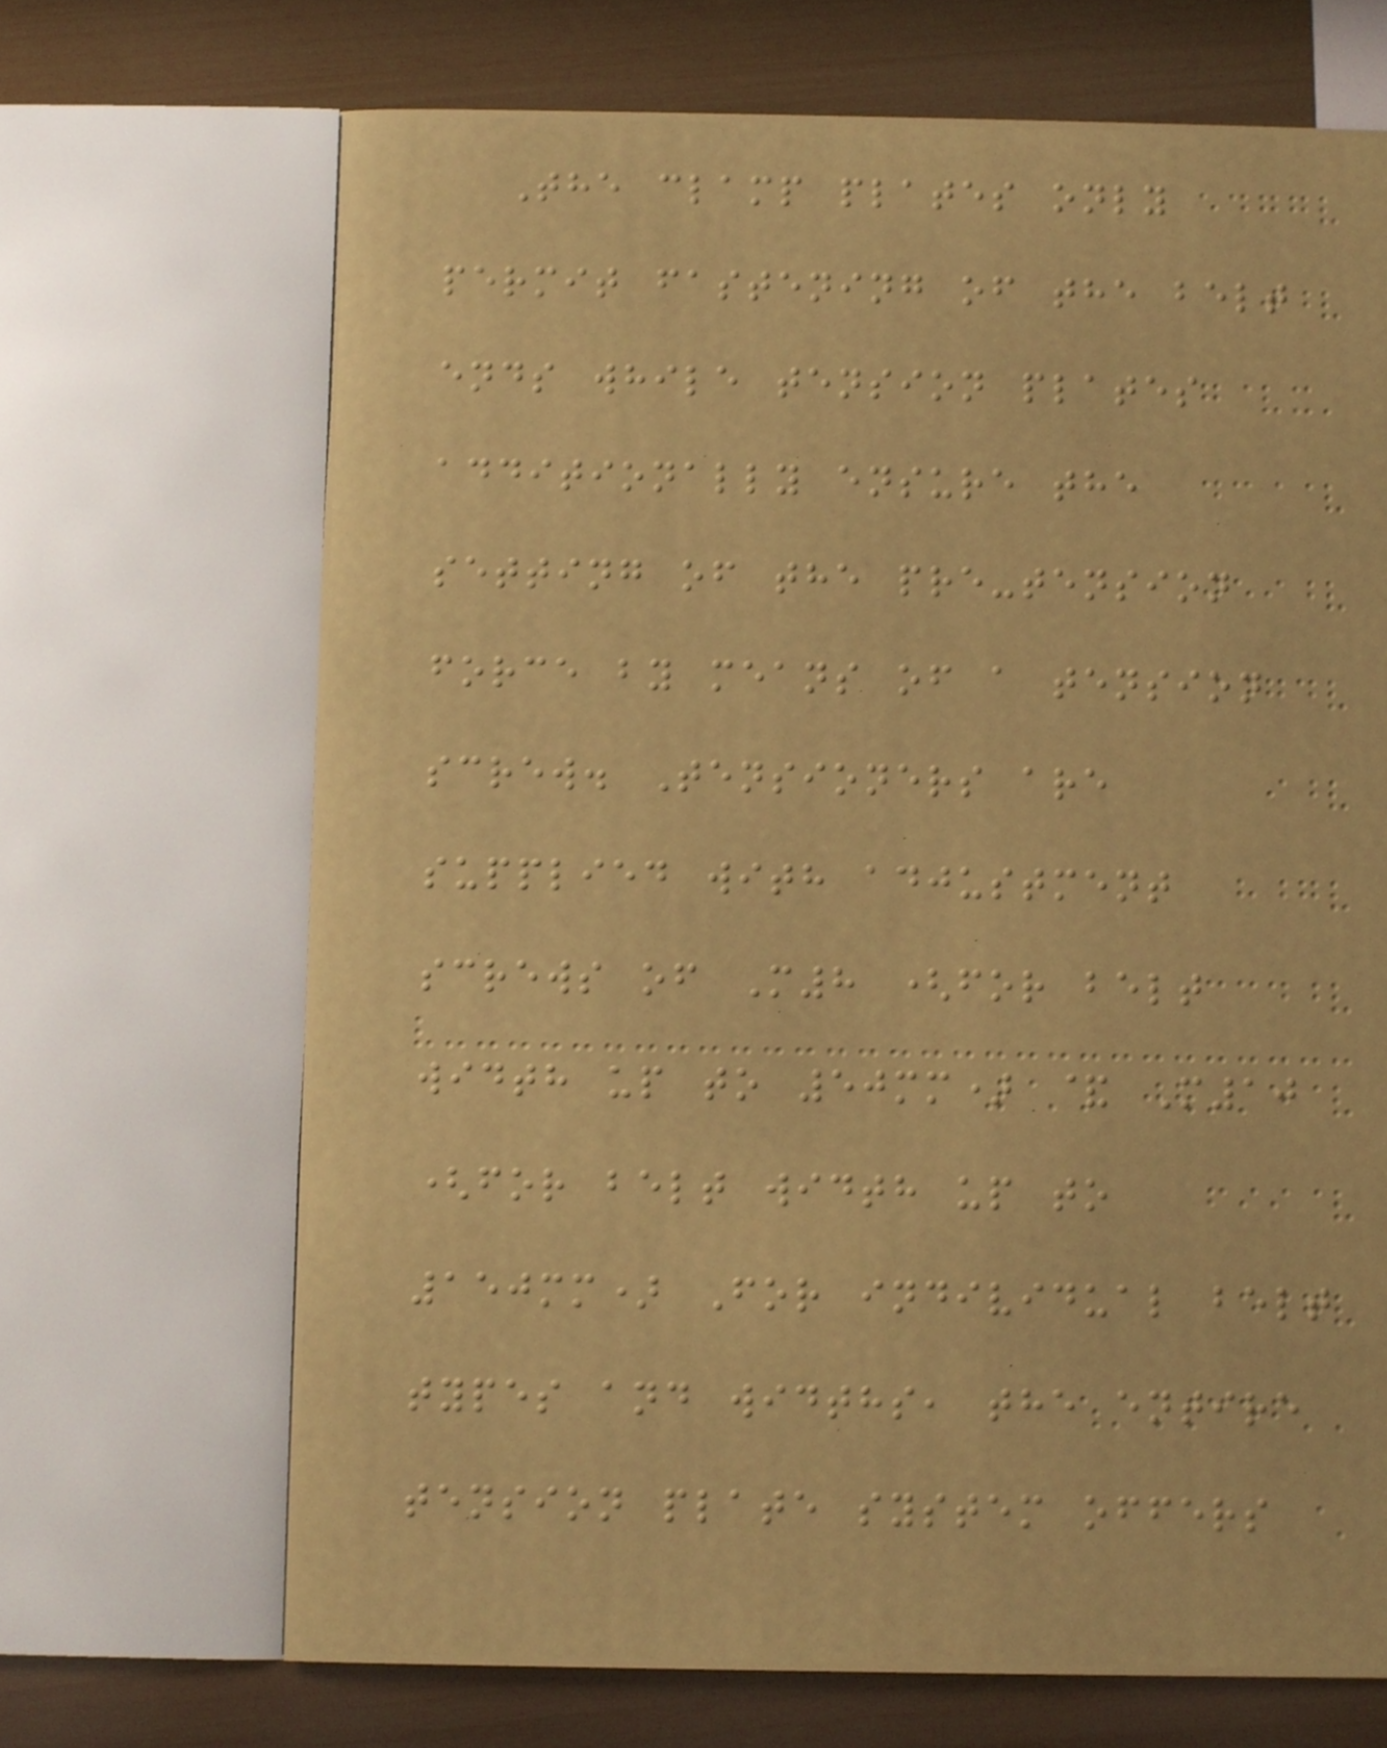The clamp plates only
permit fastening of the belt
ends while tension plates
additionally ensure the
setting of the pre-tension
force by means of a tension
screw. Tensioners are
supplied with adjustment
screws of M8 (for belt
width up to 50mm) & M10
(for belt width up to
150mm) For individual belt
types and widths, the entire
tension plate system offers
